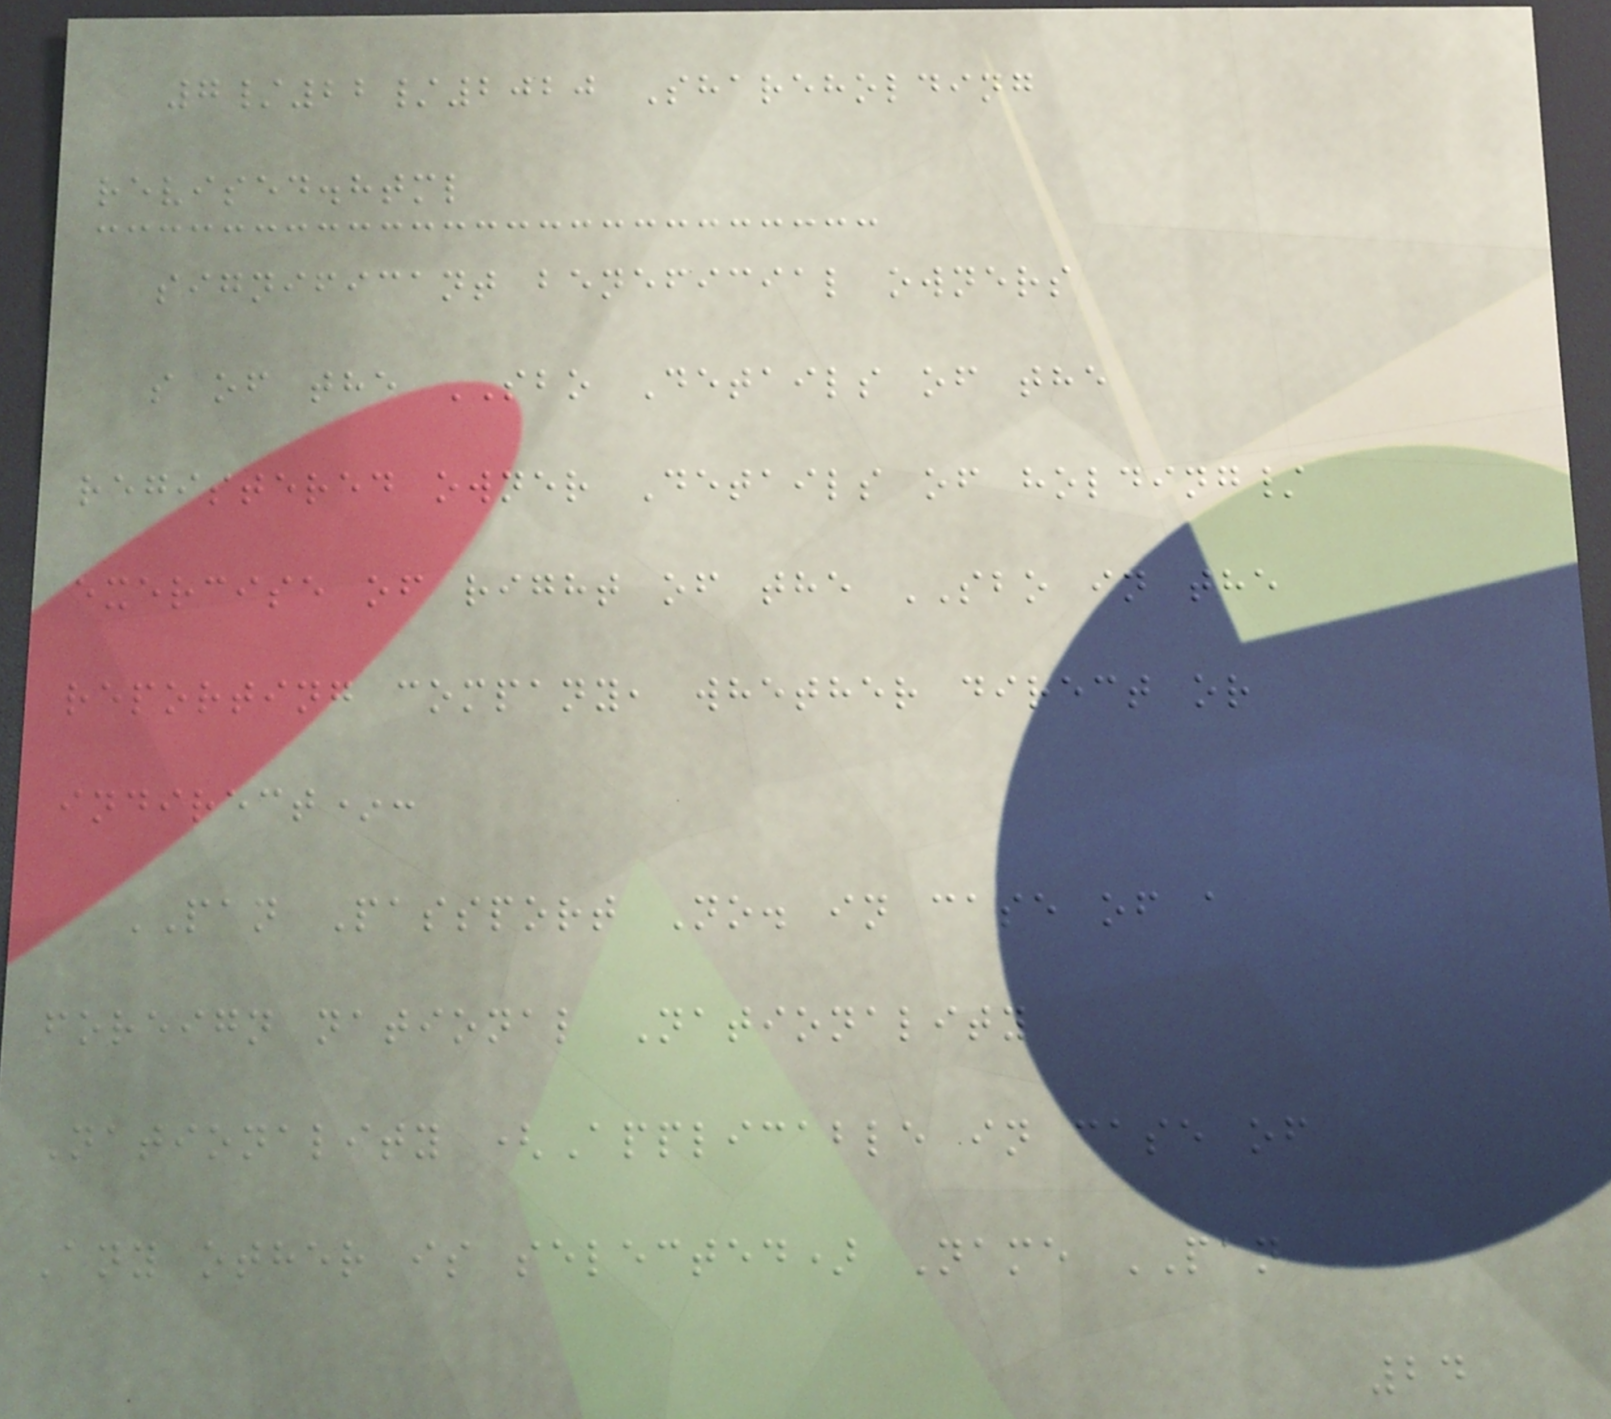7/22/2020 Shareholding
revised.html
significant beneficial owners
s of the SBO Details of the
registered owner Details of holding/
exercise of right of the SBO in the
reporting company, whether direct or
indirect*:
PAN Passport No. in case of a
foreign national Nationality
Nationality (Applicable in case of
Any other is selected) Name PAN
24
